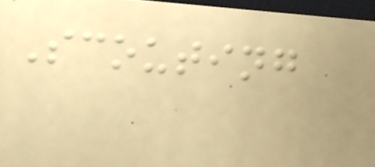Scouting
